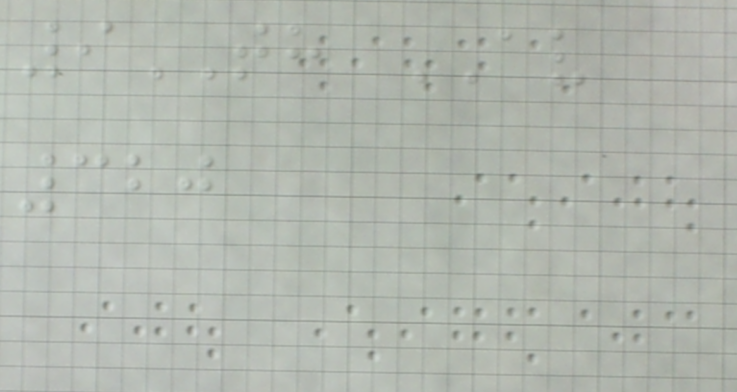9TH AV
320
